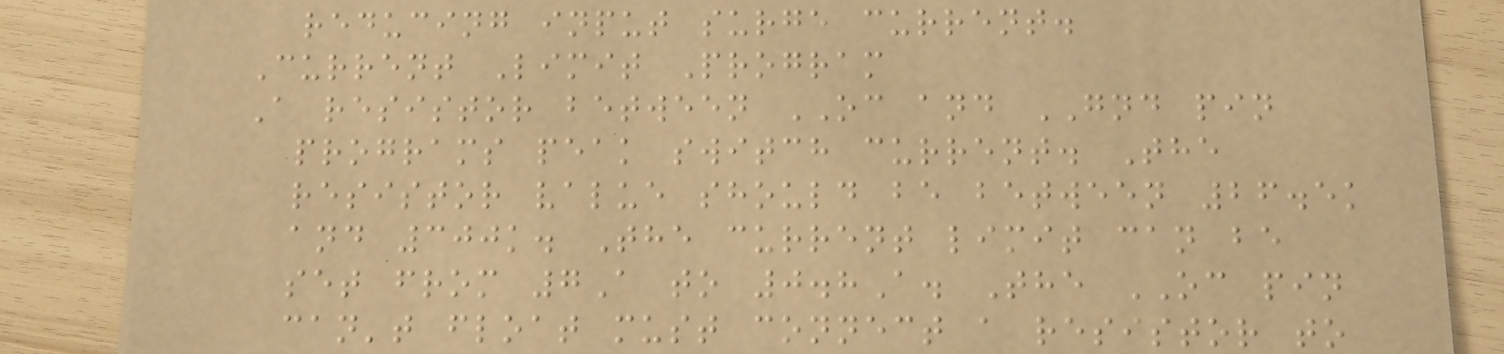reducing input surge current.
Current Limit Program
A resistor between OC and GND pin
programs peak switch current. The
resistor value should be between 26.5k
and 300k. The current limit can be
set from 7A to 0.8A. The OC pin
can't float must connect a resistor to
